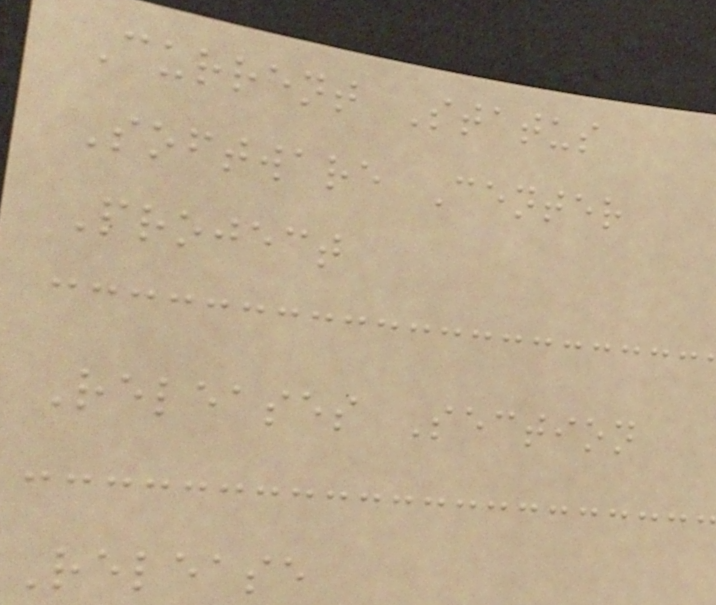Current Status
Software Center
Project
Releases Section
Release
